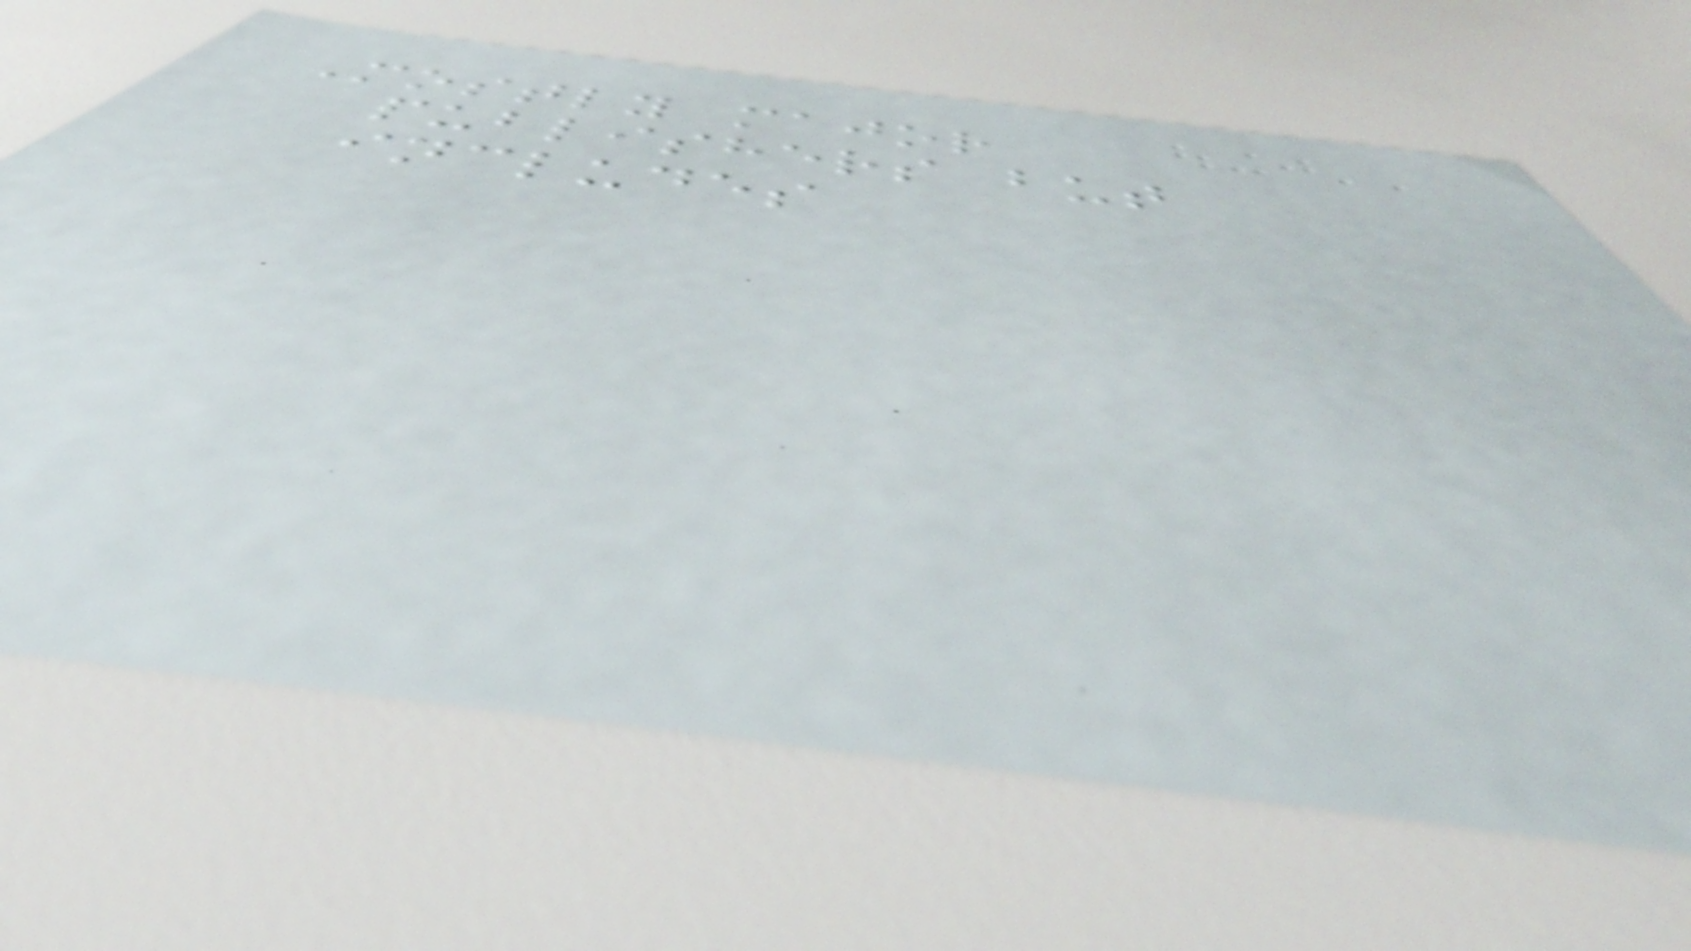Mostly major
publishers but
includes
